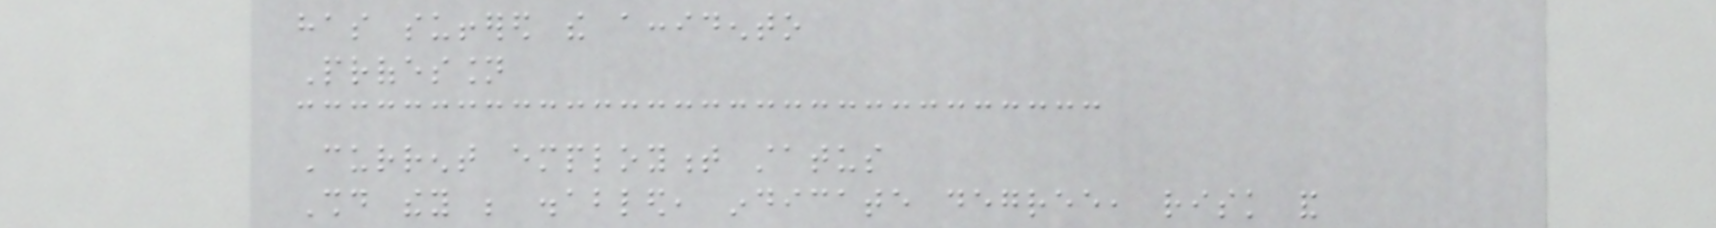has suffered the accidento
Profession
Current employment status
Should they be disabled, indicate degree, risk and
